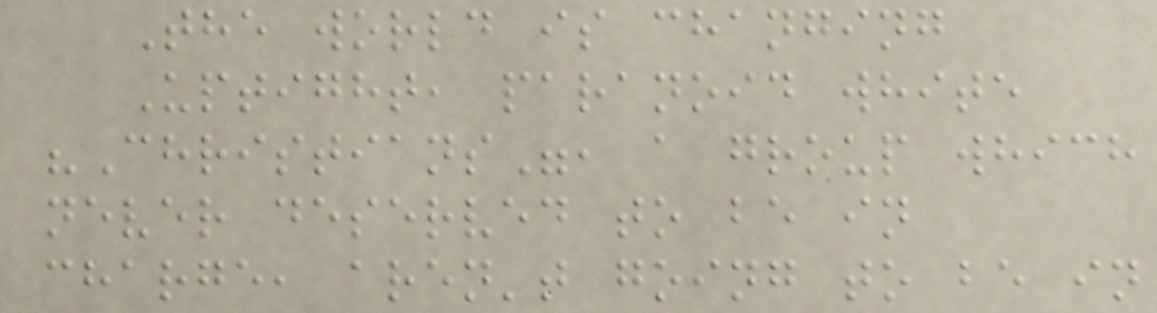The world is changing
Uptight, paranoid white
"Christians", a group which
never deserved to be in
charge, aren't going to be in
